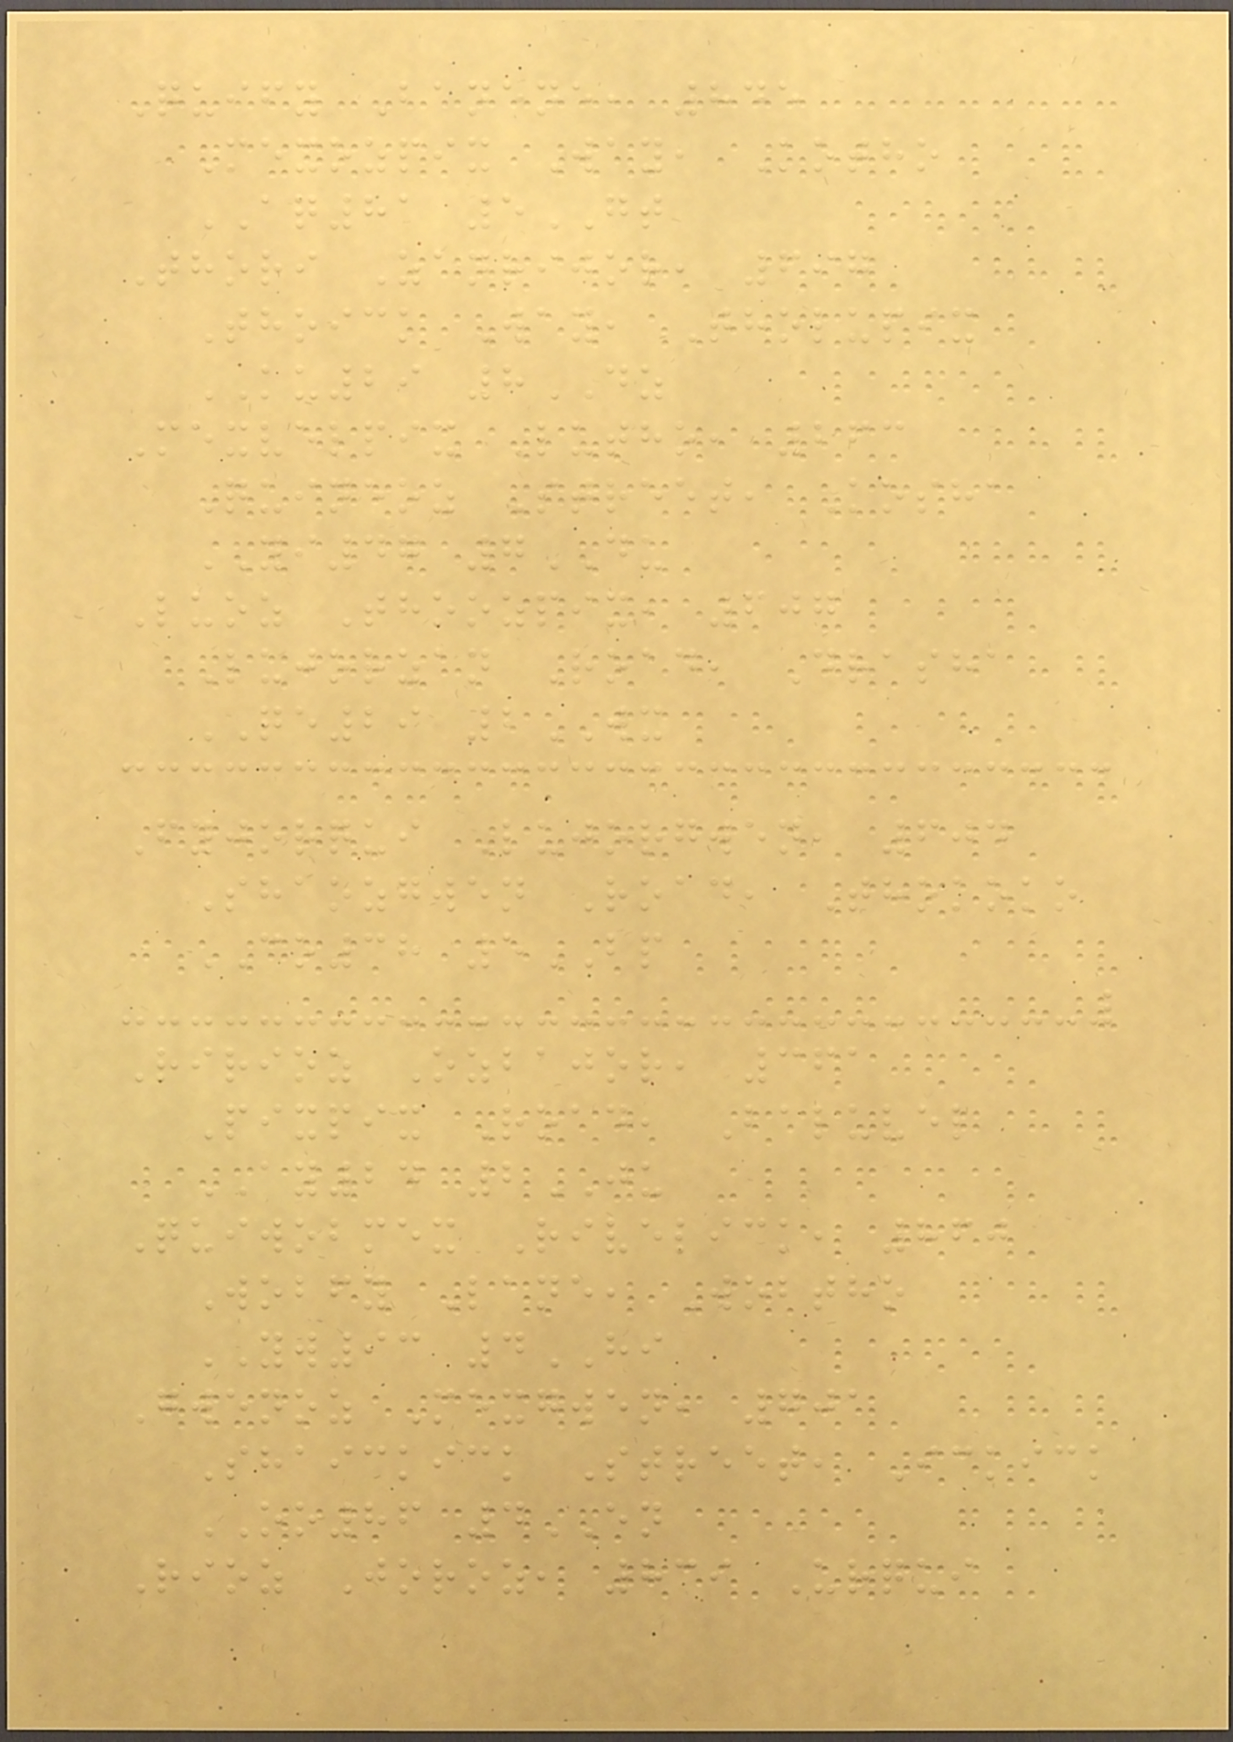Quify Banene, 845
Mexozpix Way, Kotho
AQ81 5GT
Thori Zanrijor, 697
Thoick Way, Tholupix
KU29 8DZ
Mexvelpix Lutho, 263
Quineoz Street, Kosha
YI47 7DU
Luoz Thoozpix, 607
Lujorzan Road, Drasha
QE29 2WX
Fyjorqui Lujorgwen, 604
Shaozgwen Road, Thokoko
CO38 5BP
Ririoz Ozbajor, 361
Pixpix Road, Baluvel
AY24 2JU
Quiwobmex Rivelick, 860
Wobfy Lane, Wobtho
YW93 4HI
Gwenoz Mexgwen, 701
Shaickick Street, Ickick
OO86 4EN
Rioz Joroz, 839 Urqui
